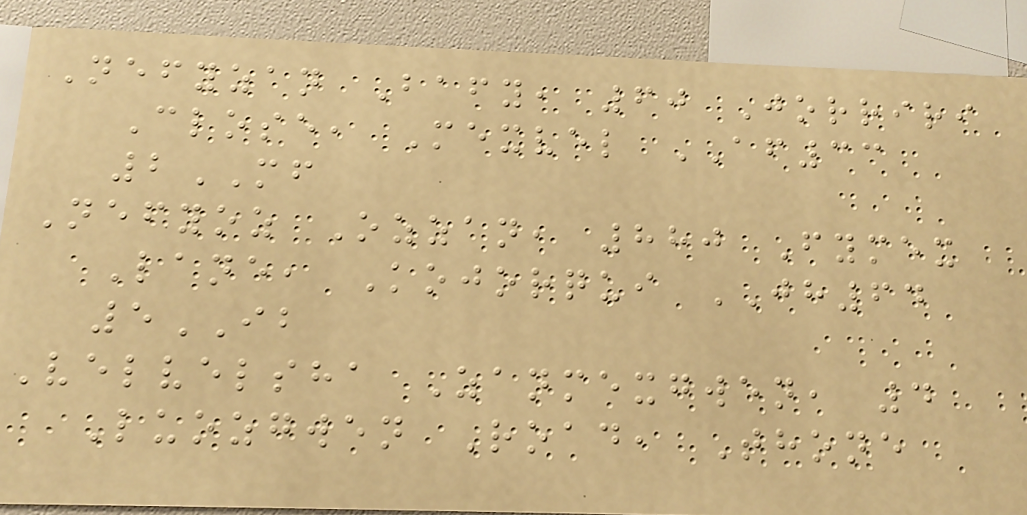Nefyzan Bafy, 60 Jorriri
Close, Mexvel AF33
2MF
Nefyoz Ozzan, 880 Fymex
Lane, Kojorqui JH64
5IB
Velvelsha Zanmexgwen, 4
Luozgwen Road, Thone
